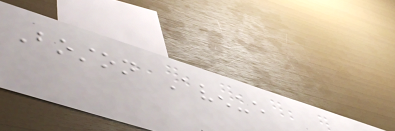Boston Avenue
